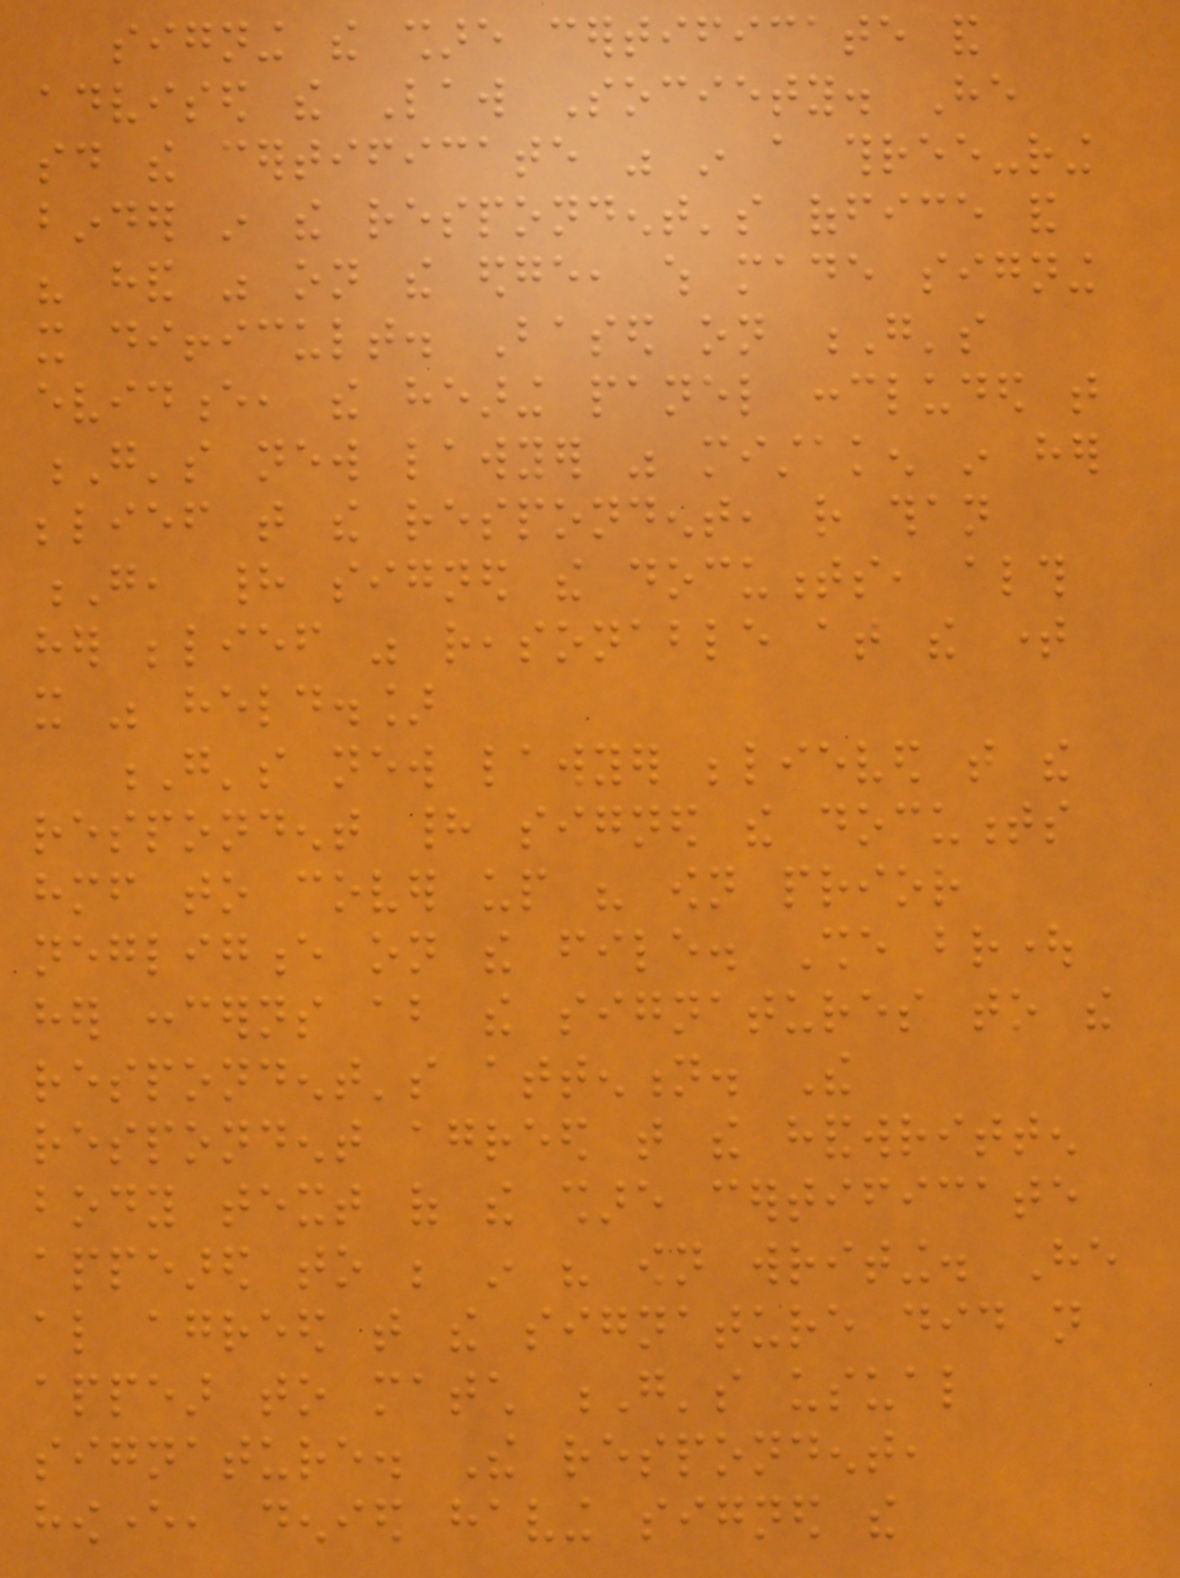signing the share certificate and
advised the Law Society. He
said the certificate was in a three-ring
binder in the respondent's office and
his hand was on the edge, which made signing
it difficult. Based on G's
evidence, the hearing panel concluded that
G's new lawyer was mistaken in her
belief that the respondent, rather than
G, had signed the documents, although
her belief was reasonable at the time
it was held.]
G's new lawyer believed that the
respondent had signed the documents
himself to cover up his own prior
negligence on the file. She brought
her concerns about the signatures to the
respondent's attention. The
respondent agreed that the handwritten
body text of the share certificate
appeared to be in his own writing. He
also agreed that the signature did not
appear to match G's usual
signature. The respondent,
however, denied having signed the
